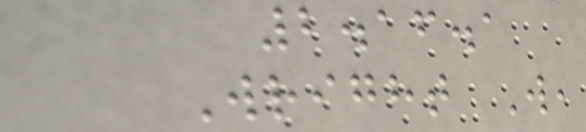2.16.1
Wright W,
